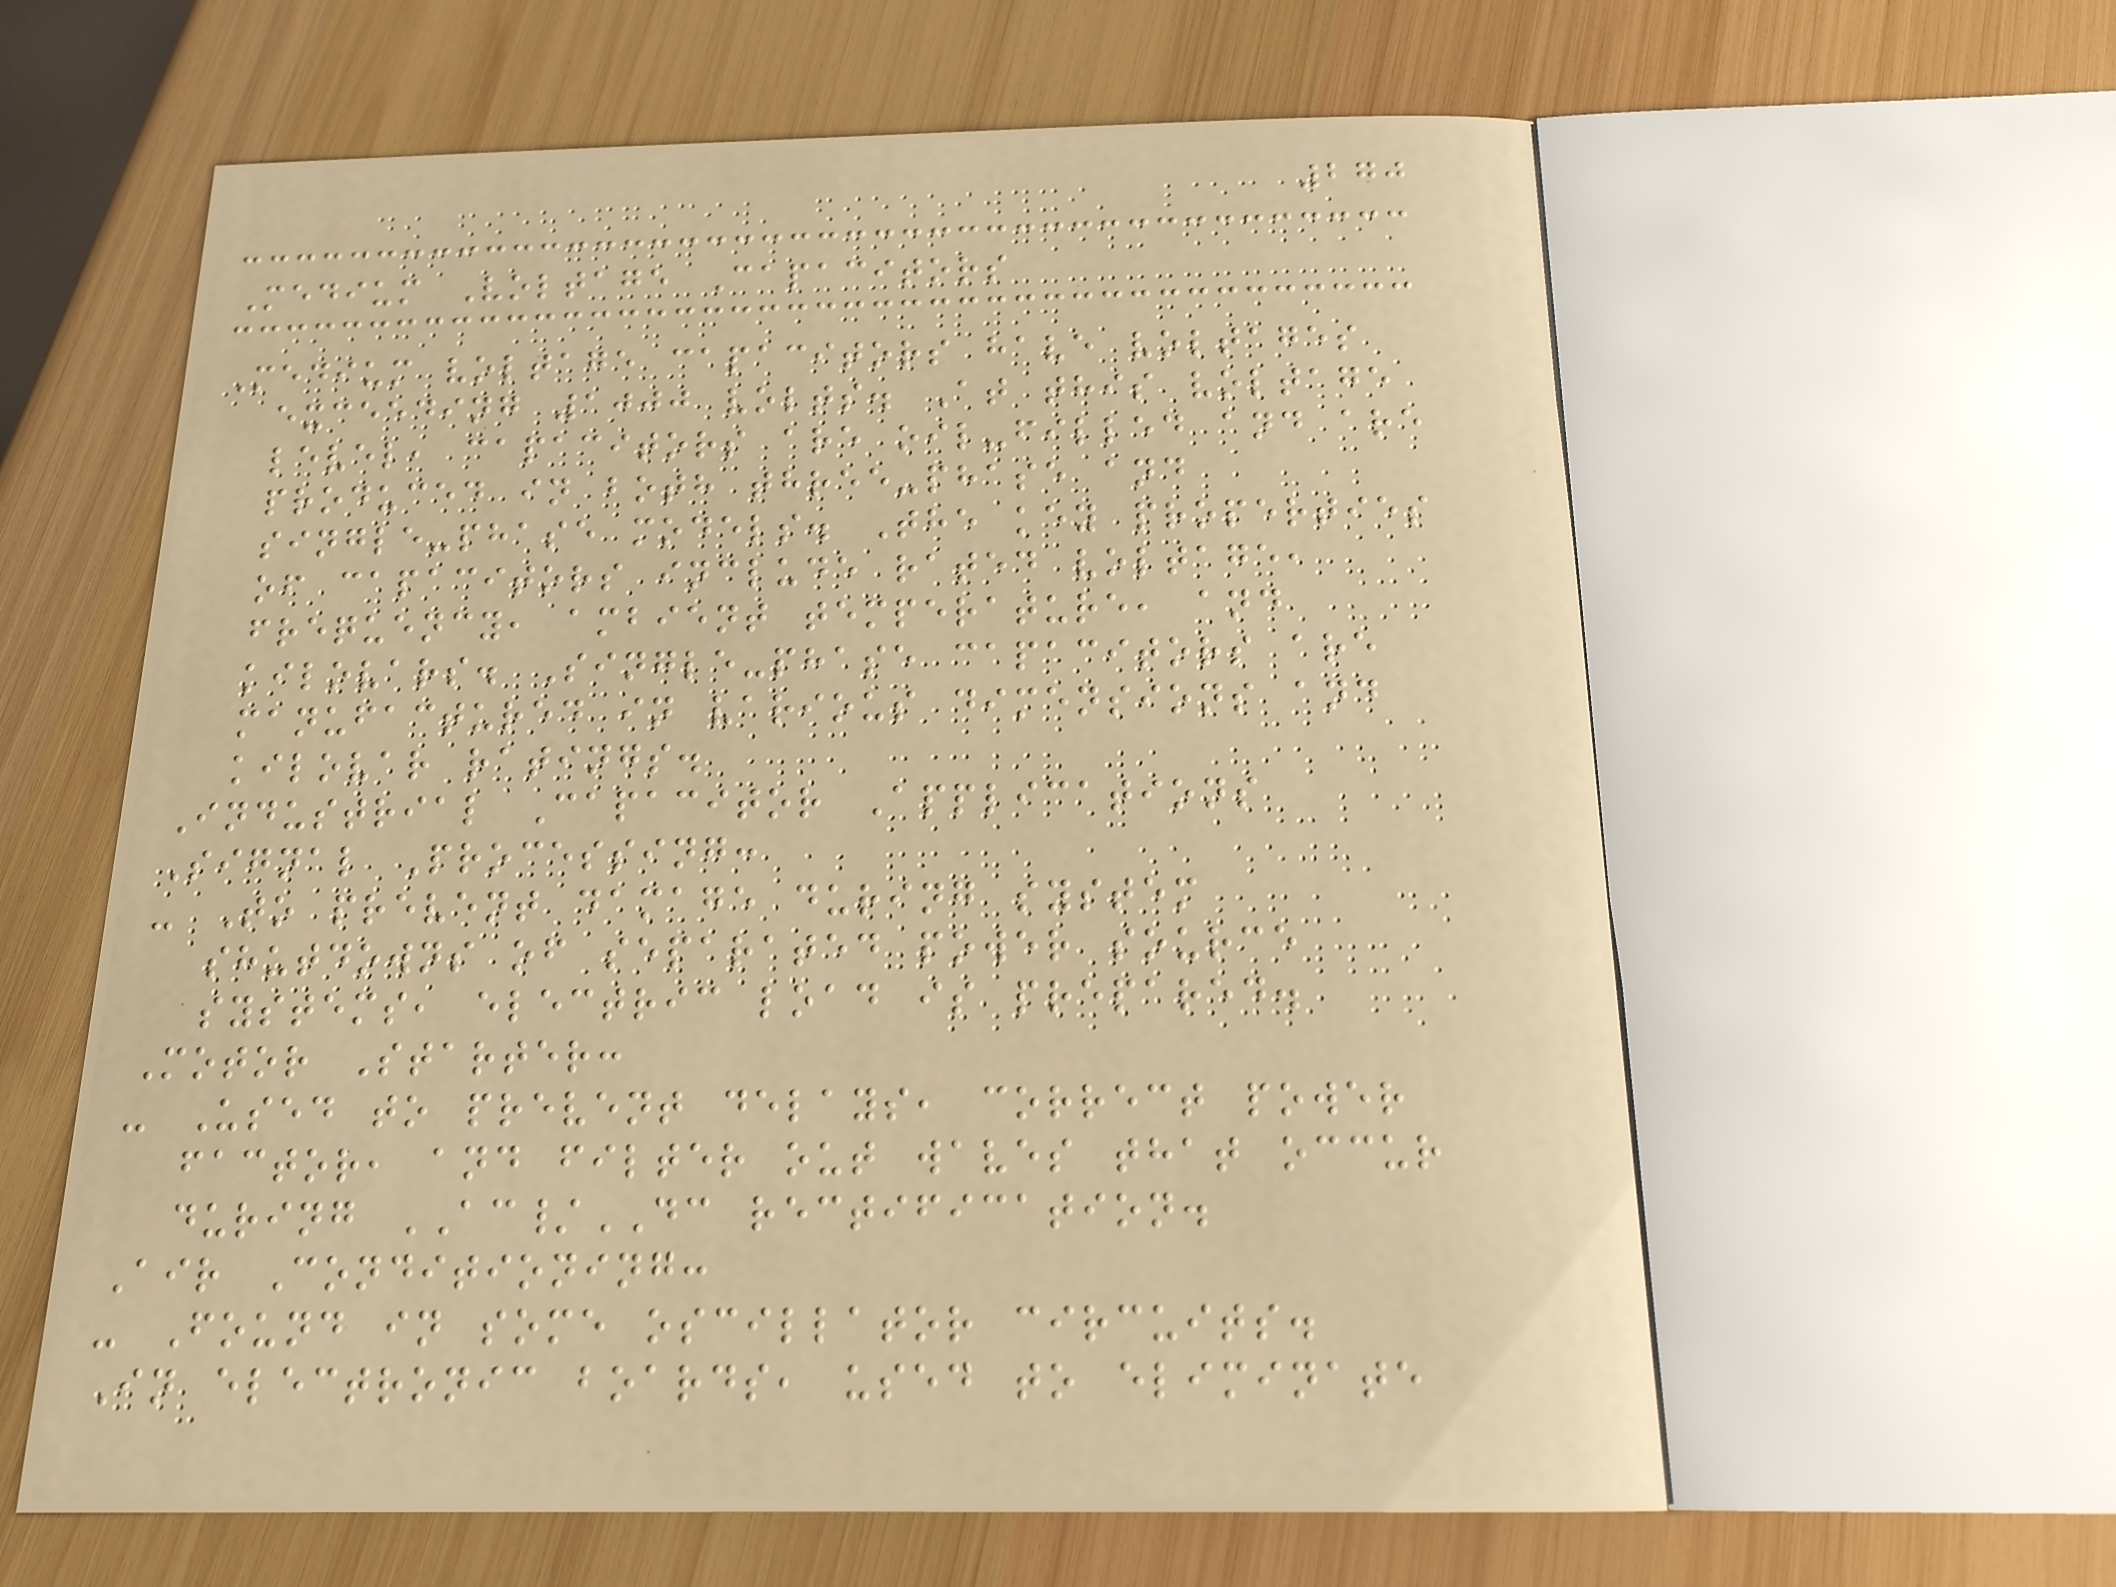270
Medium Voltage Capacitors
Medium voltage capacitors have voltages
exceeding 1000 volts. At this voltage
level, capacitors are oil-filled and are
produced in both three-phase and
single-phase models. The key properties
of capacitors include rated voltage,
frequency, ambient temperature, and
kilovars. Single-phase capacitors are
manufactured in various dimensions and
kilovar ratings.
Industrial Capacitor Applications
Signal Processing:
- To prevent damage during system
shutdowns of separated power source
systems, electric load is prepared.
Motor Starter:
- Used to prevent delays, correct power
factor, and filter out waves that occur
during AC/DC rectification.
Air Conditioning:
- Found in some oscillator circuits.
In electronic boards, used to eliminate
